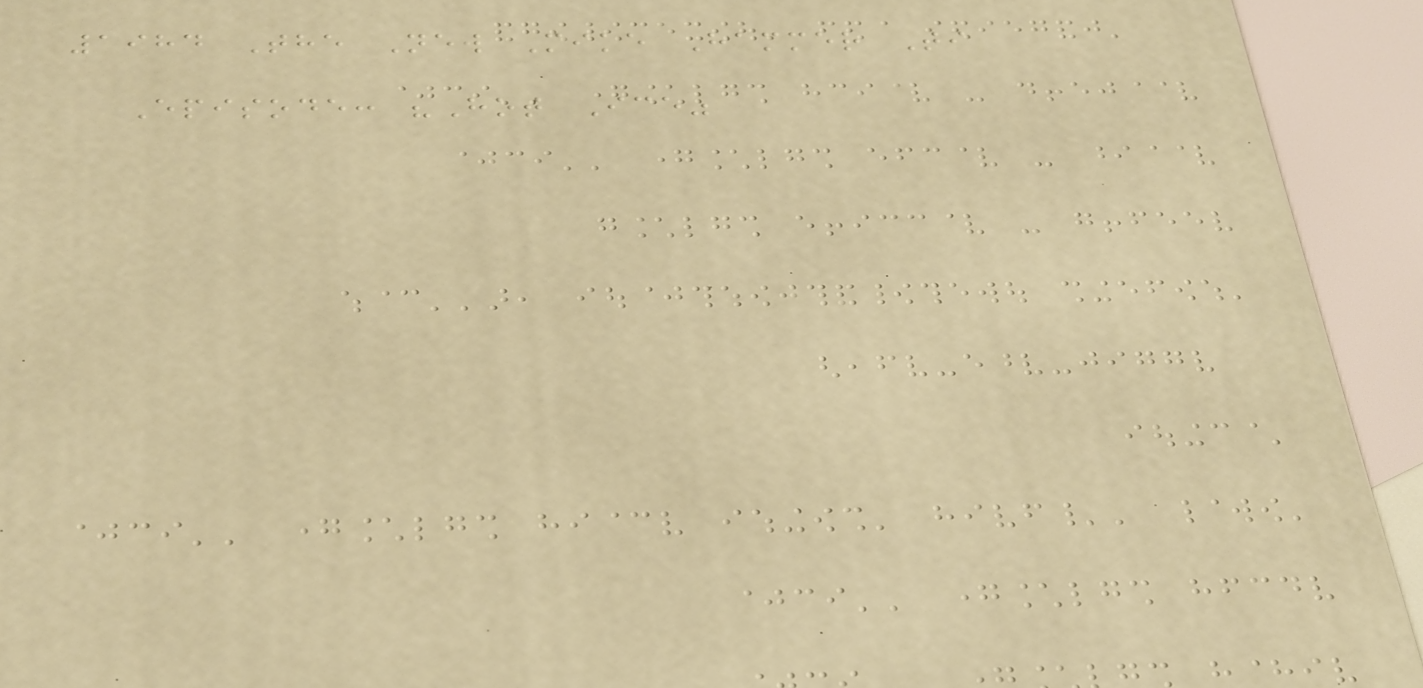1984 The New Mike Hammer Ti
Episode: "Hot Ice"
